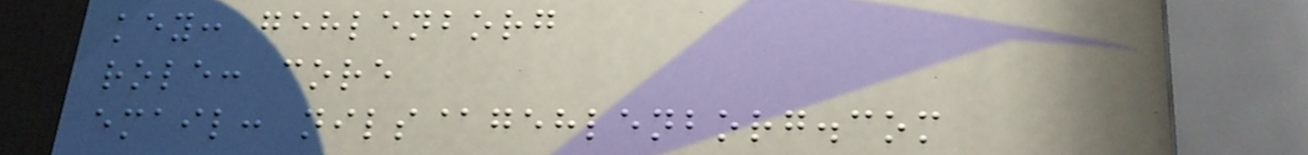key: gehlenborg
role: core
email: nils@gehlenborg.com
